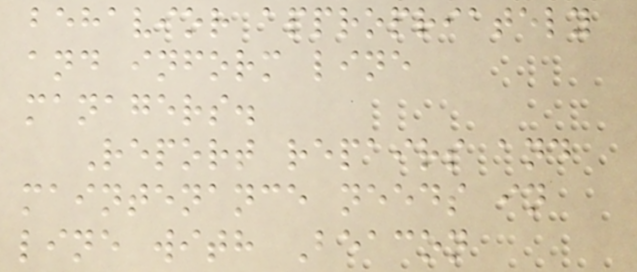behavior appropriately
and inform line
managers.
Report repairs and
maintenance needs in
line with Beacon
